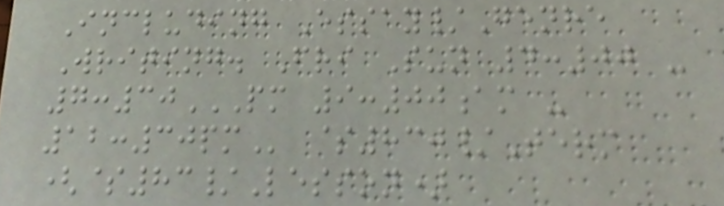Including Essay/Genre
Writing. Fri Sun 4:00 -
7:30PM 9:00AM -
12:30PM $830/Term
($83/Lesson)
